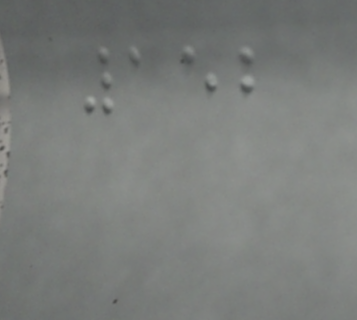152
